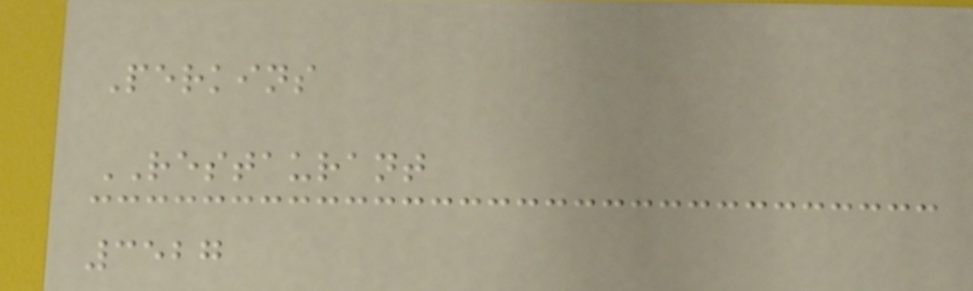Perkins
RESTAURANT
3527
